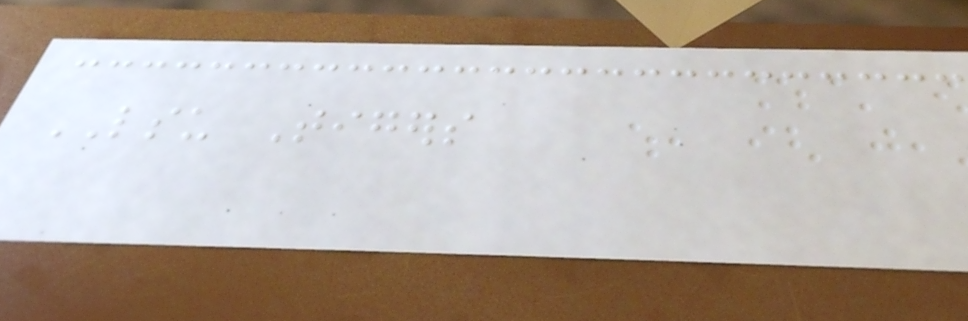LSU Tigers
